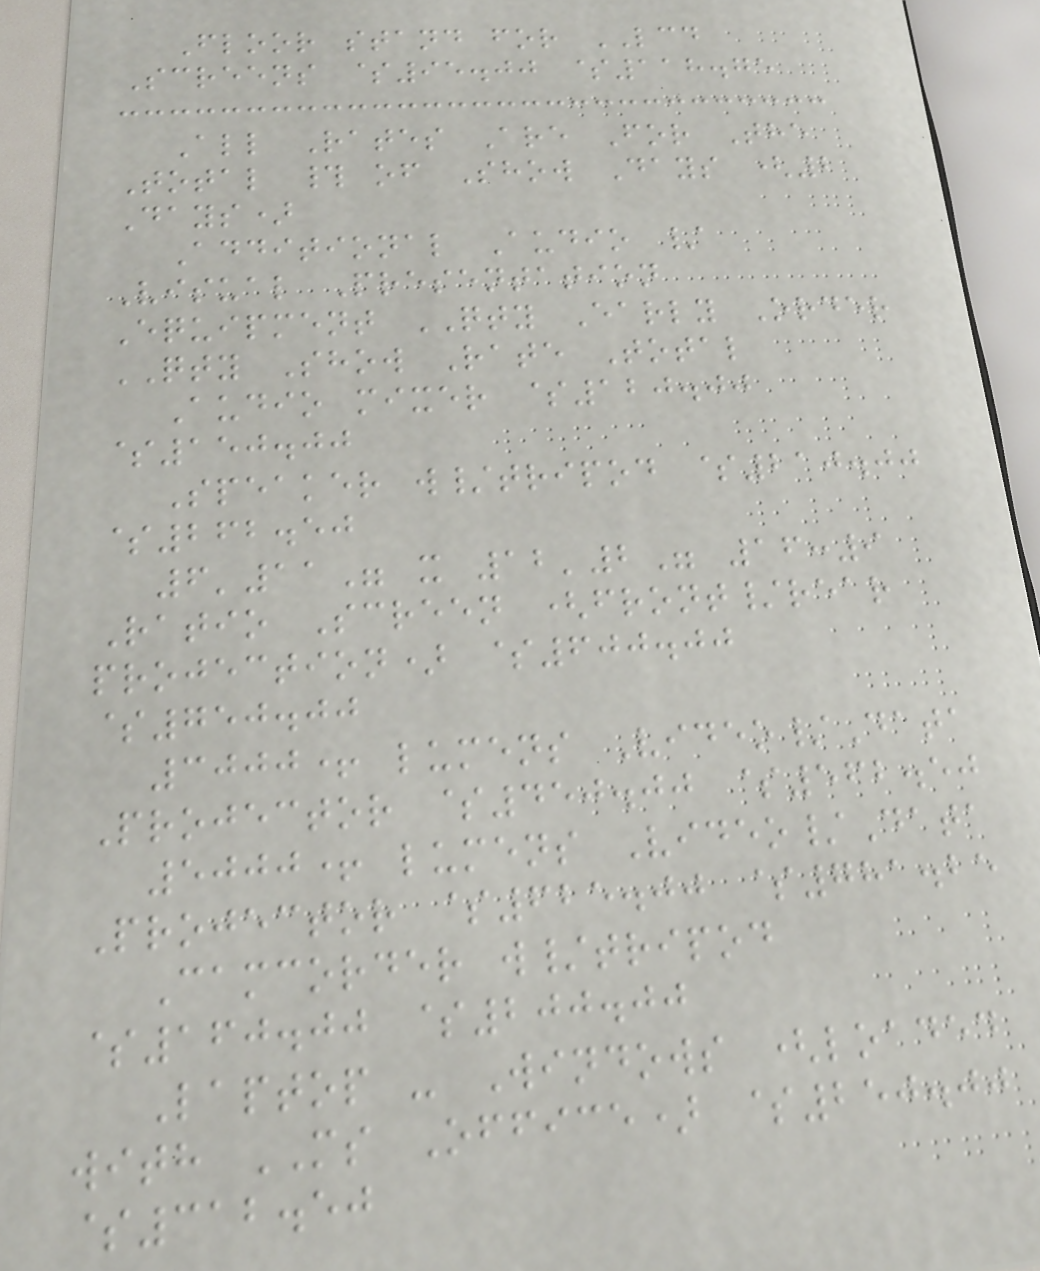Floor stand for LCD
Screens $95.00 $118.75
All Rates Are For The
Total # of Show Days (2
Days)
Additional Audio /
Visual Presentation
Equipment QTY Early Order
QTY Show Rate Total
Audio mixer $120.00
$150.00
Speaker w/tripod $210.00
$262.50
6'11" x 12'2" 16:9
Ratio Screen (front/rear
projection) $600.00
$750.00
3000+ lumens Video/Data
Projector $450.00 $562.50
5000+ lumens Video/Data
Projector $625.00 $781.25
Camcorder w/tripod
$160.00 $200.00
Laptop - Windows (loaded
with MS Office) $250.00
$312.50
